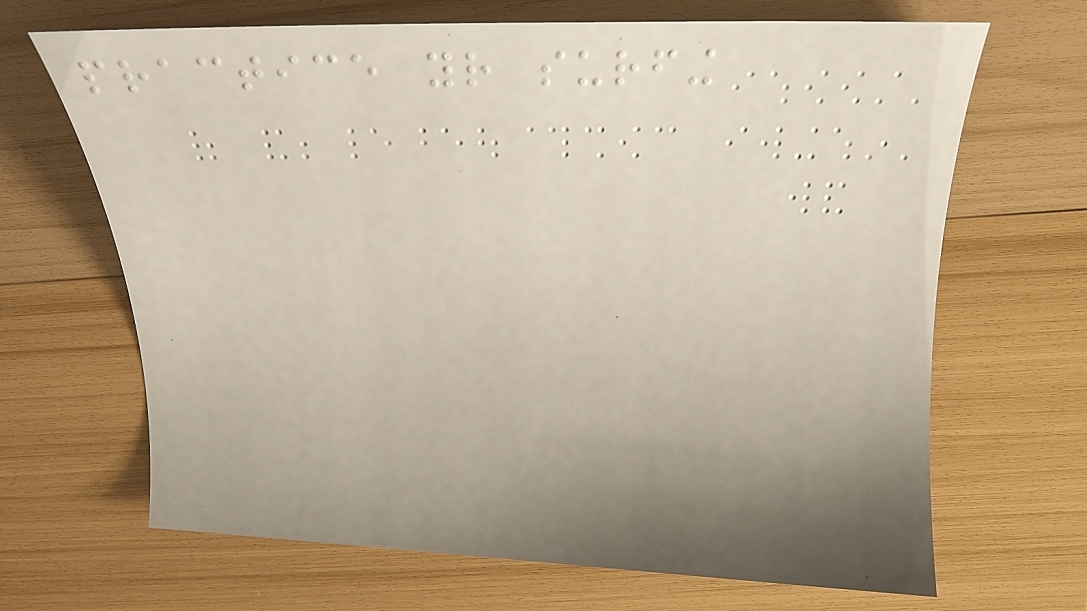practice your surfing
